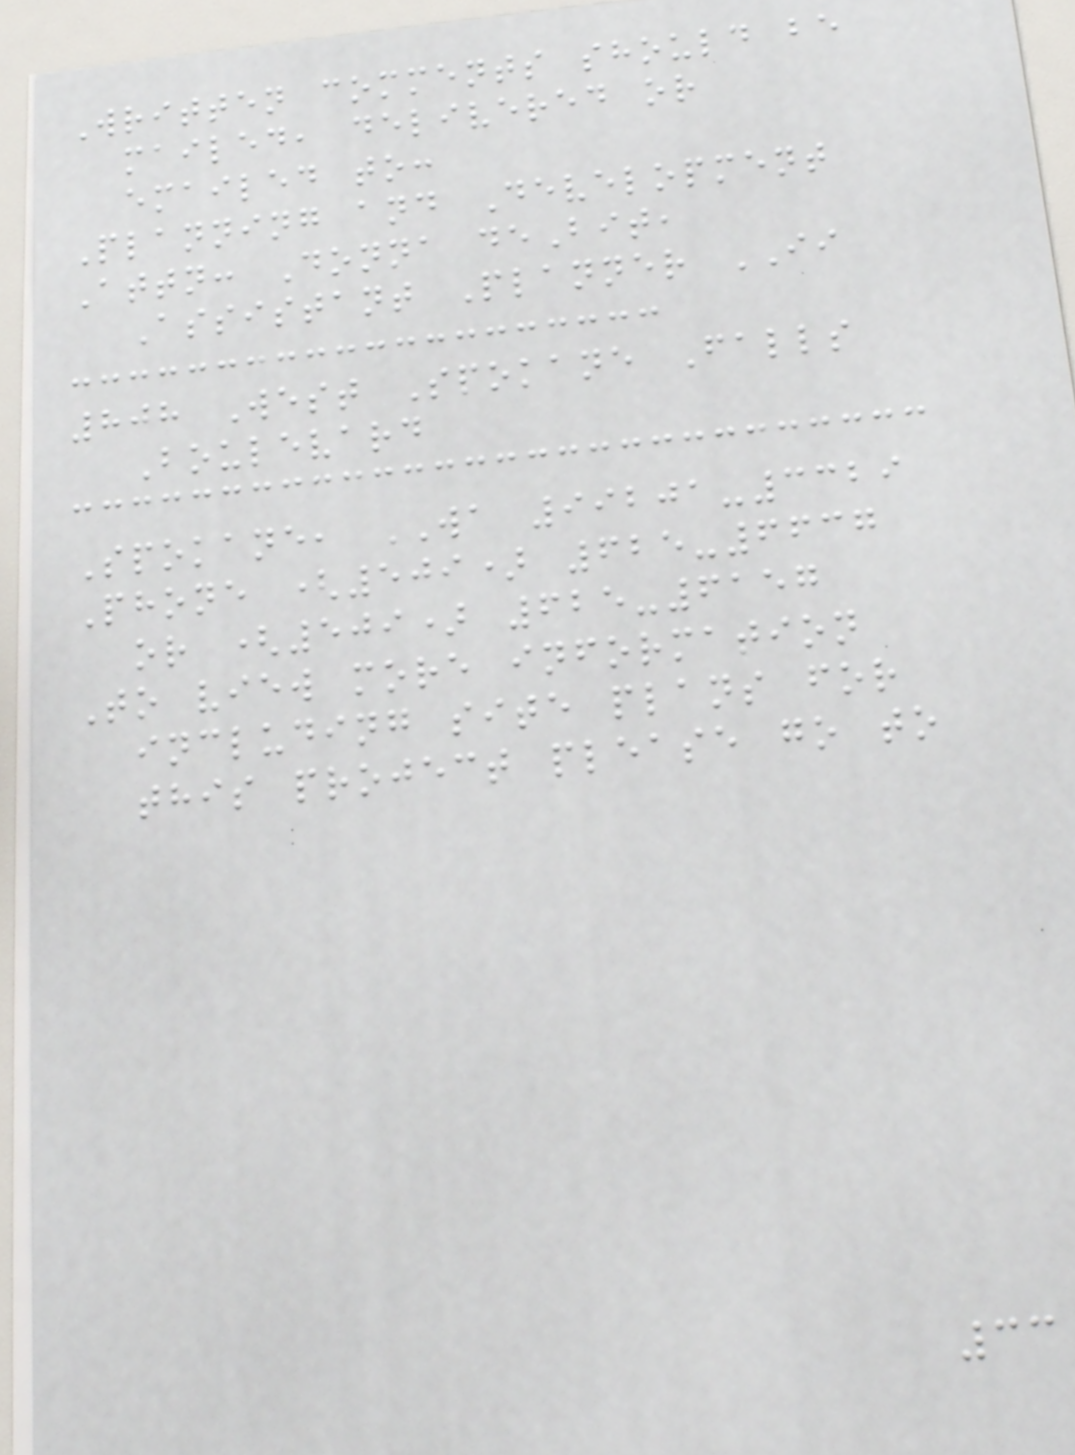Written comments should be
mailed, delivered or
emailed to:
Planning and Development
Attn: Donna deBit,
Assistant Planner II
808 West Spokane Falls
Boulevard
Spokane, WA 99201-3329
Phone (509) 625-6637
or (509) 625-6157
To view more information
including site plans for
this project please go to
33
